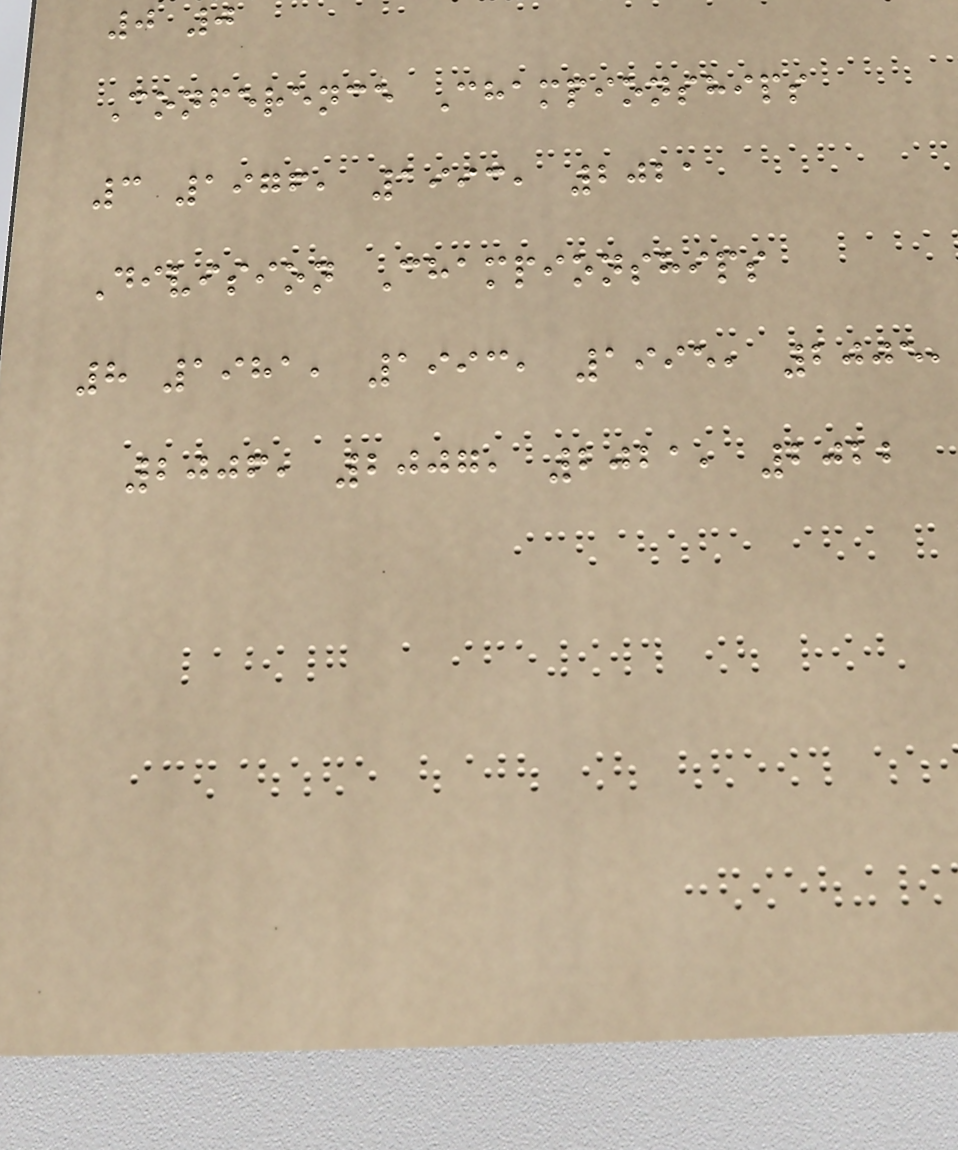0 0
Conference Championships
3 1976, 1993, 2021
Division Championships
8 1981, 1993, 1995, 2005,
2006, 2007, 2021, 2022
